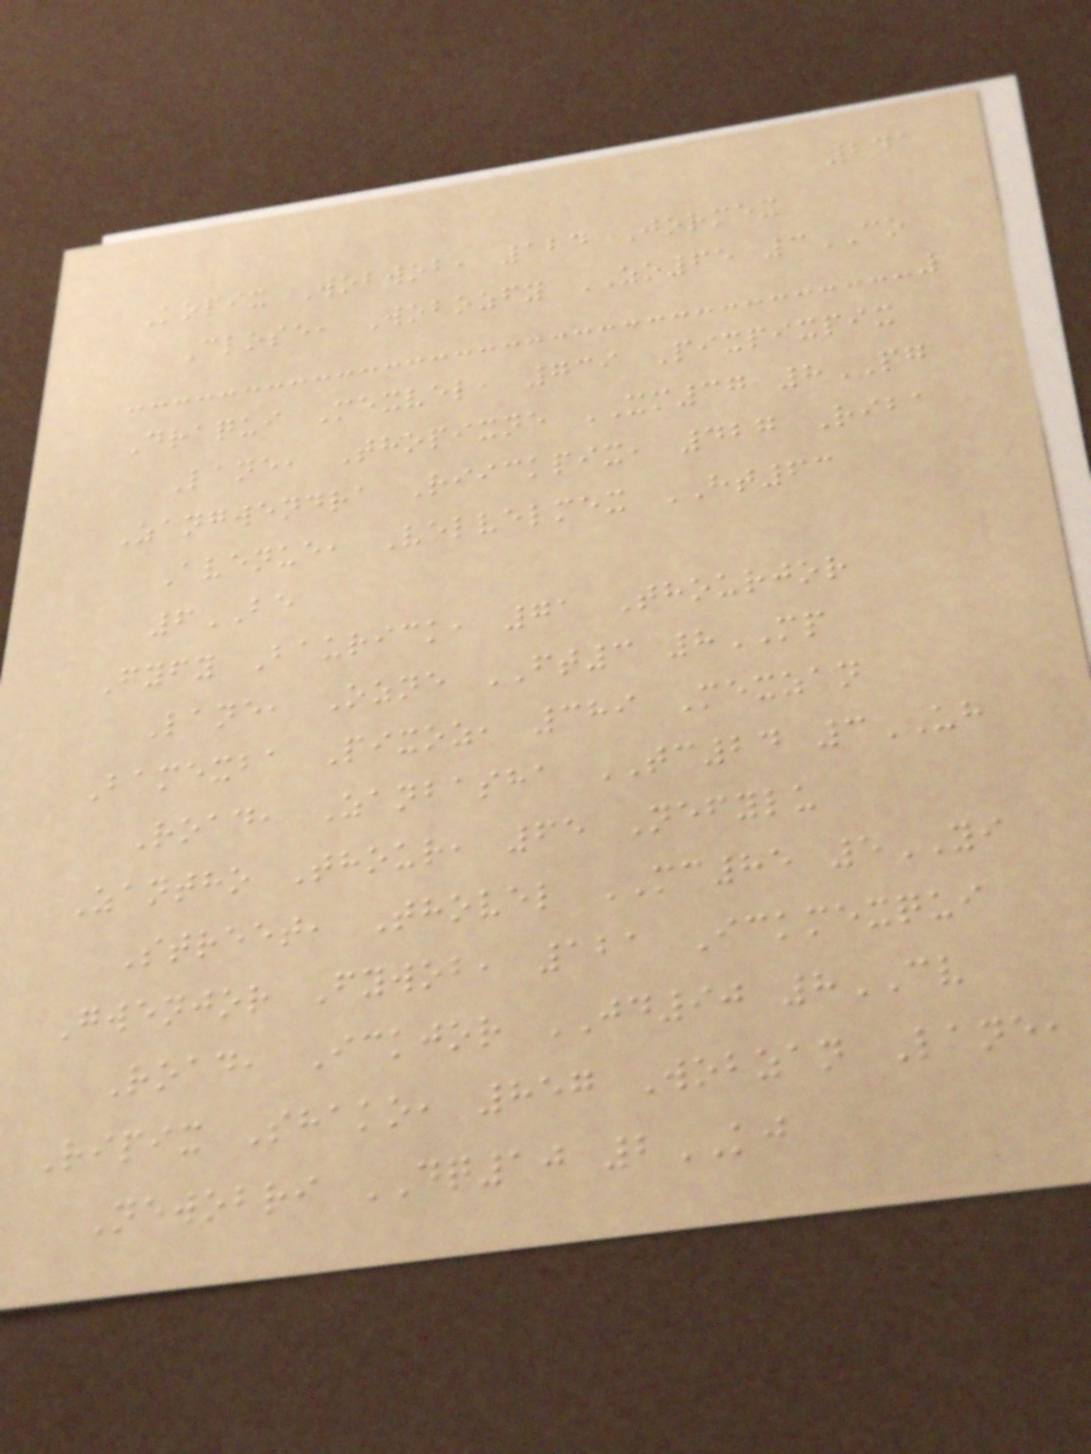241
Kopix Wobwob, 124 Jormex
Close, Wobozfy ZO65 3CO
Draqui Mexvel, 739 Pixpixpix
Lane, Thopixne XM37 8PG
Zangwendra Riickpix, 427 Riba
Avenue, Velvelmex HT63
6BE
Fyfy Baurick, 71 Thourjor
Lane, Ozne FT3 8MP
Bamexba Pixoz, 389 Mexzan
Road, Zanbasha TC24 3UH
Zantho Thour, 65 Nefylu
Street, Thovel MC85 5YI
Gwenjor Fywob, 121 Ickmexqui
Road, Ickjor JD90 8CV
Ripix Shako, 857 Wobzan Lane,
Newobri DQ10 2KJ
